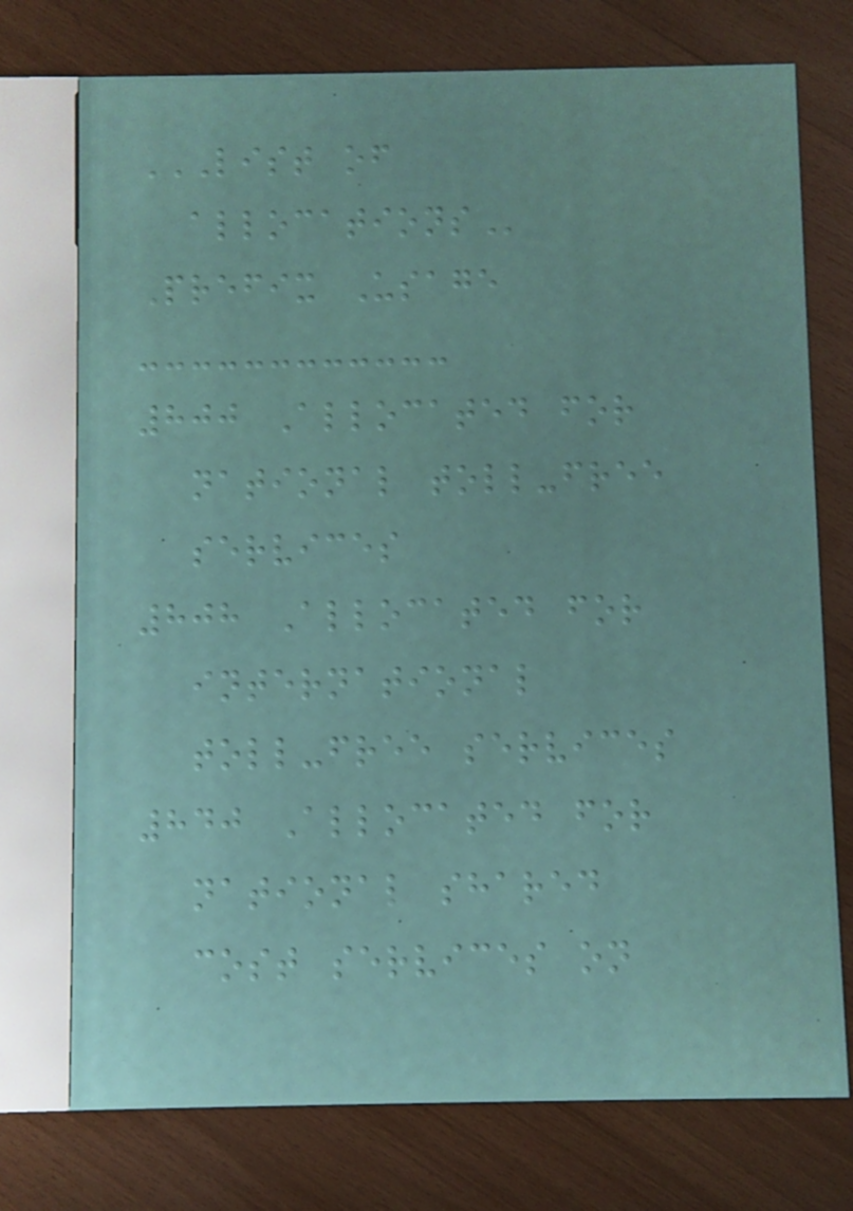LIST OF
ALLOCATIONS
Prefix Usage
800 Allocated for
national toll-free
services
808 Allocated for
international
toll-free services
840 Allocated for
national shared
cost services on
